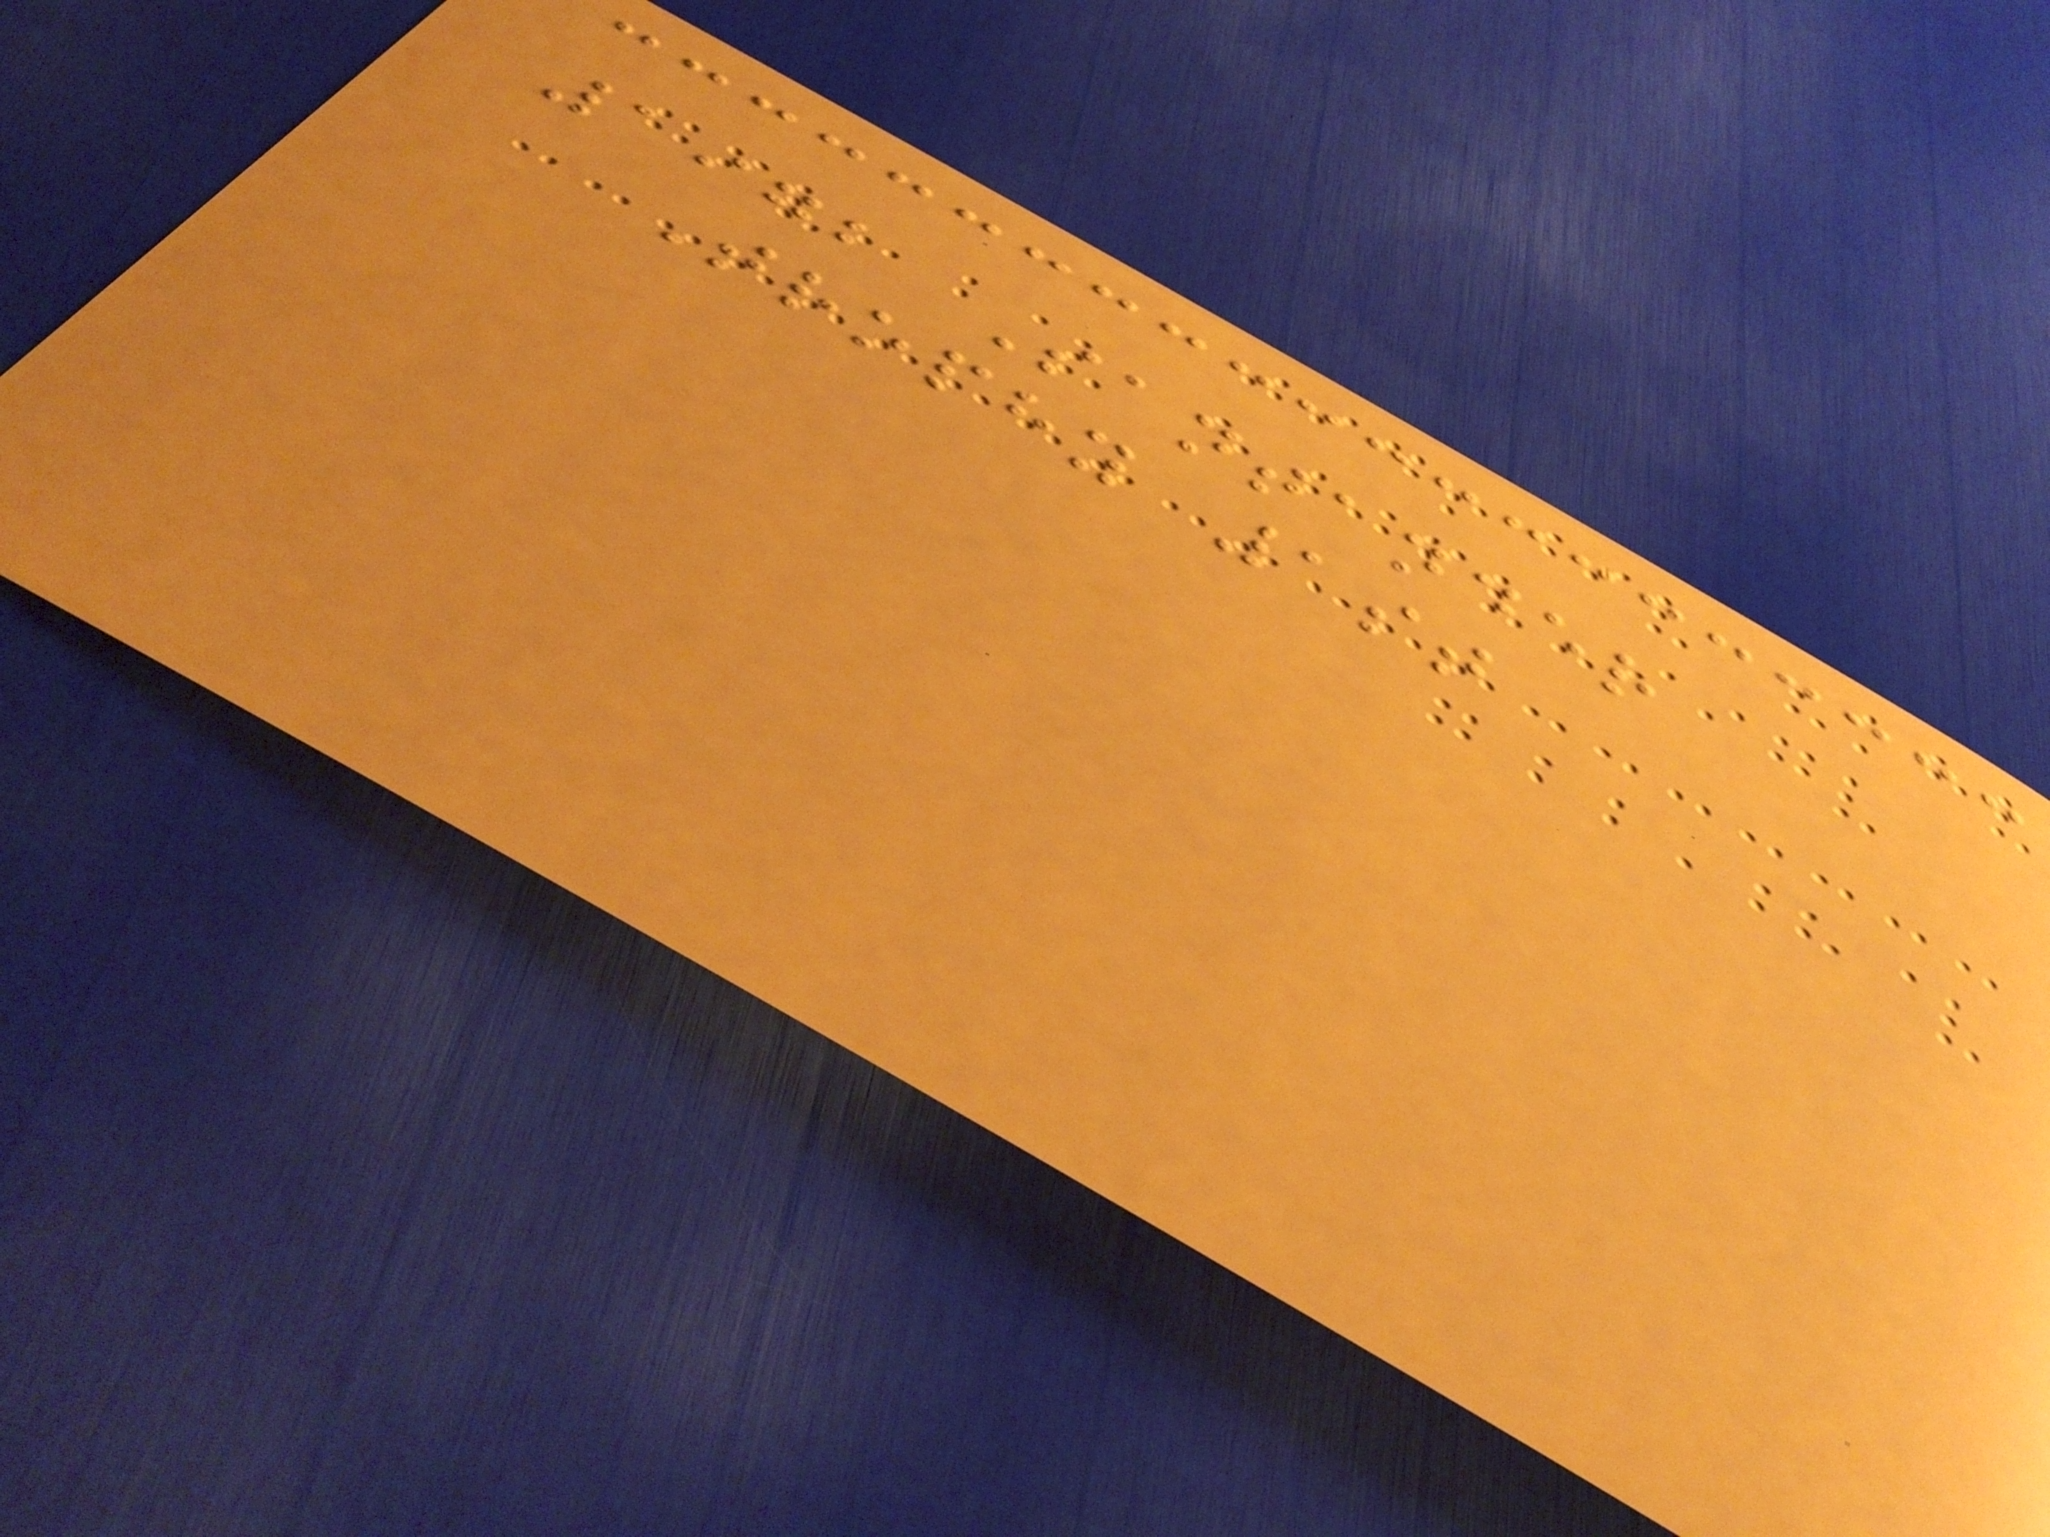1972 Santander
Trophy 1st
